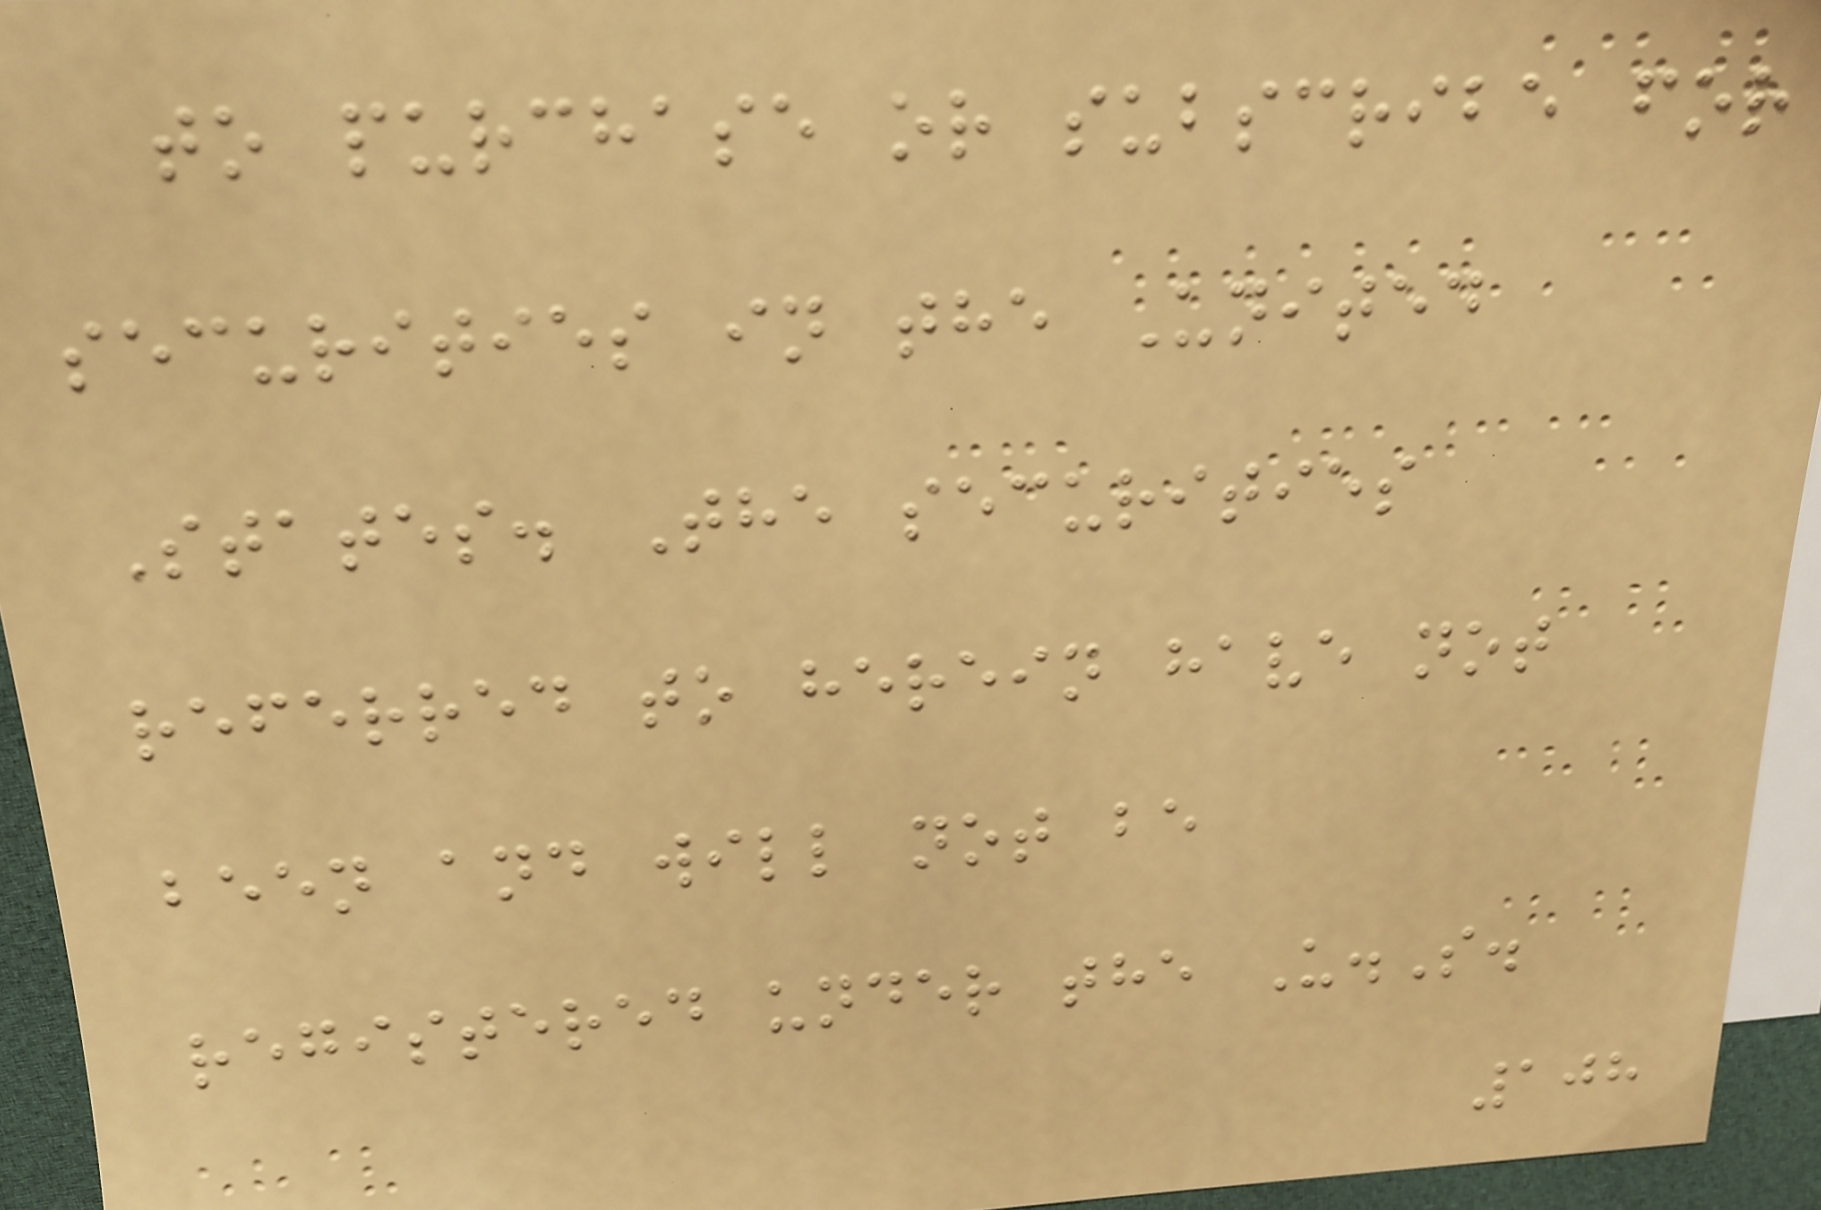to purchase or subscribe for
securities in the United
States. The securities
referred to herein have not
been and will not be
registered under the U.S.
108
